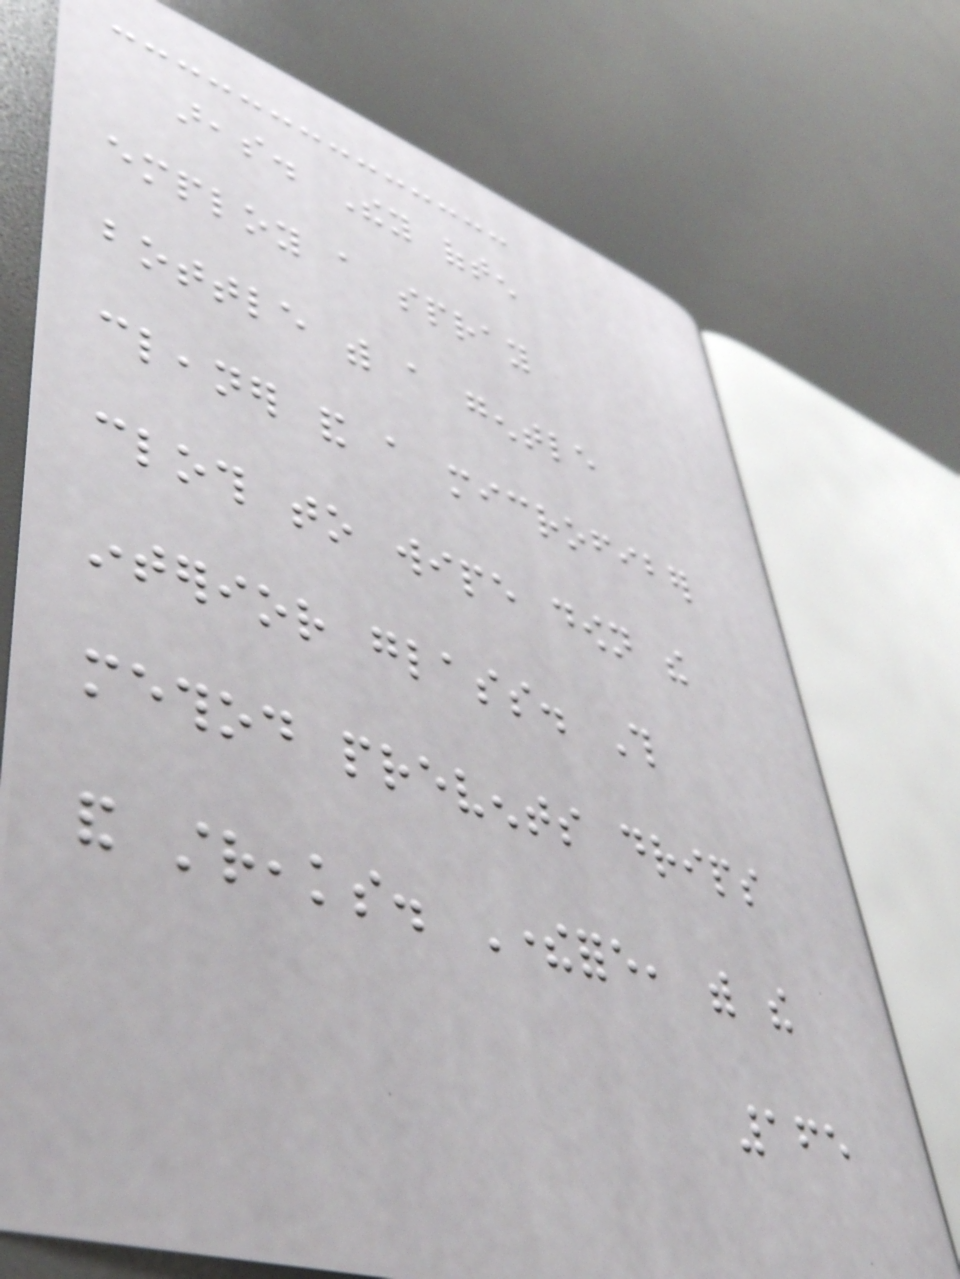areas. They often
employ a spray
bottle with a gentle
cleaner and a microfiber
cloth to wipe down the
interior glass. This
method prevents drips
and streaks. Therefore, with the
165
